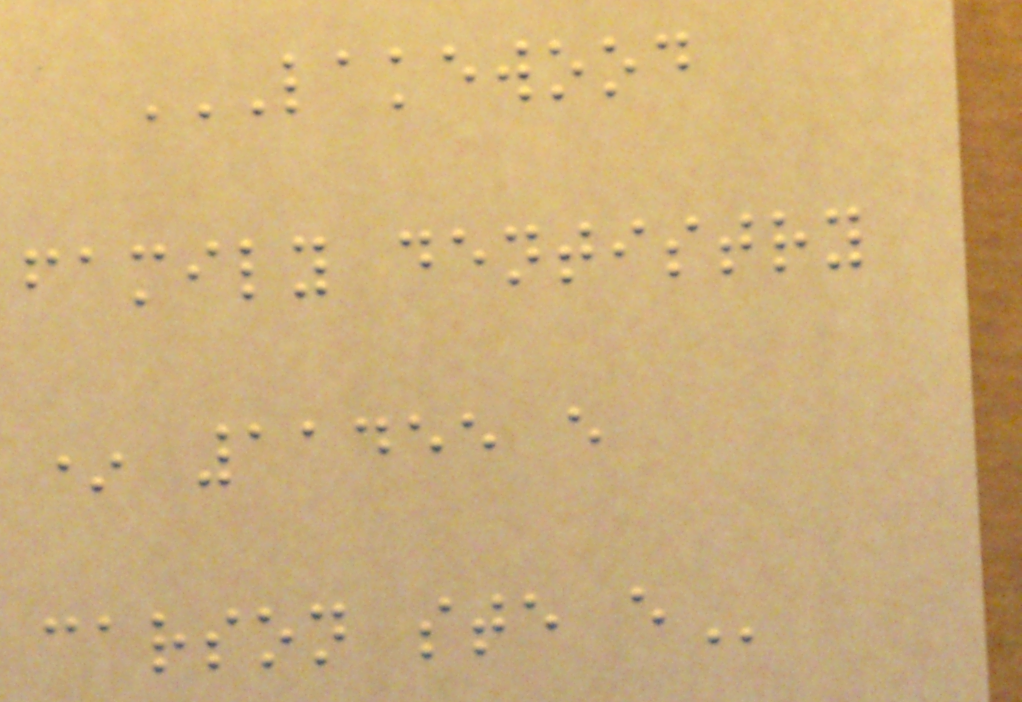LAKEWOOD
FAMILY DENTISTRY
* 11455 E
CARSON STE E
